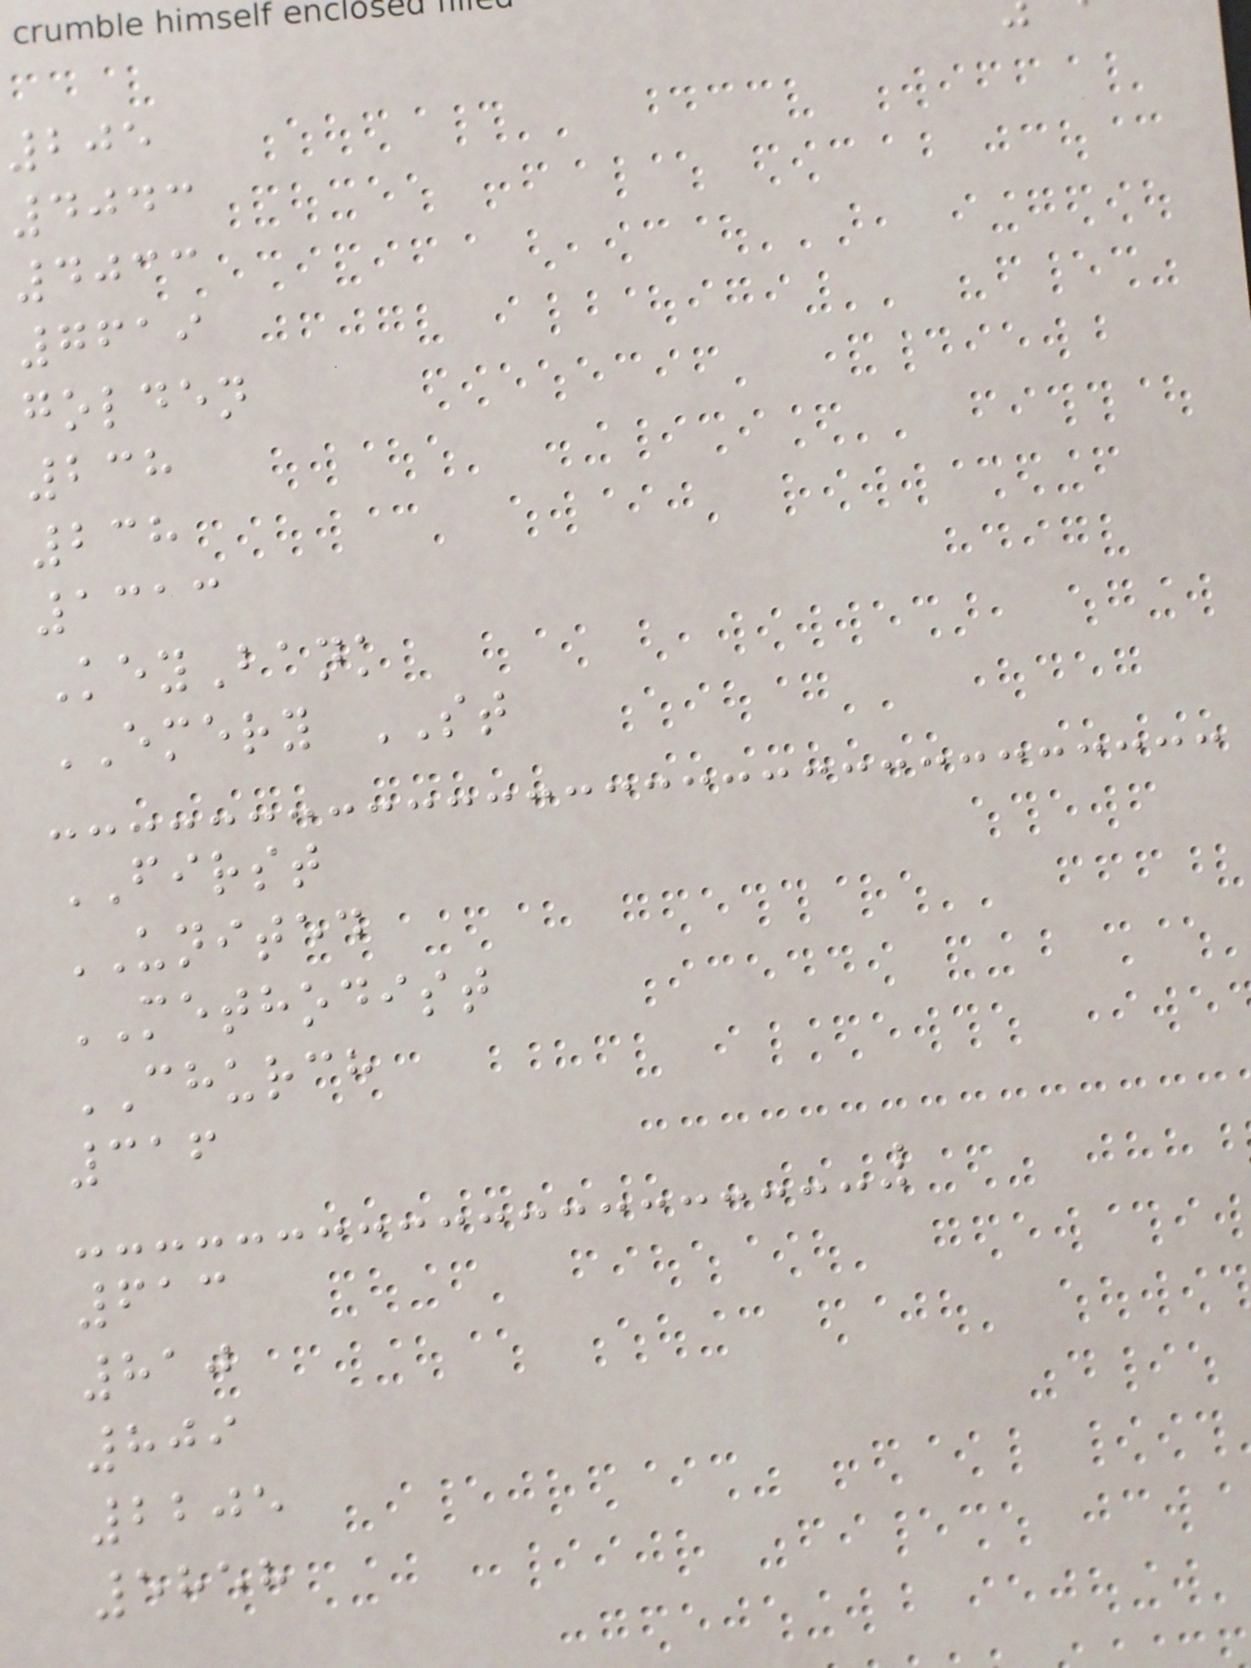205
4043
4033
7619
golden
238
238
1313
KeyBank
EMERY ST
FIRST
UNITED
METHODIST
CHURCH
316
613
810
809
2205
5858
